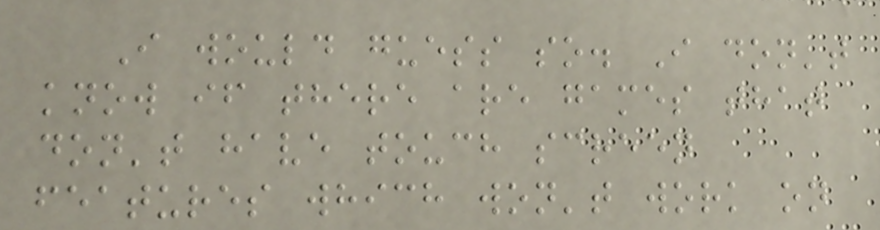I would guess so. I don't
know if there are games that
don't have touch screen
features which won't work on
